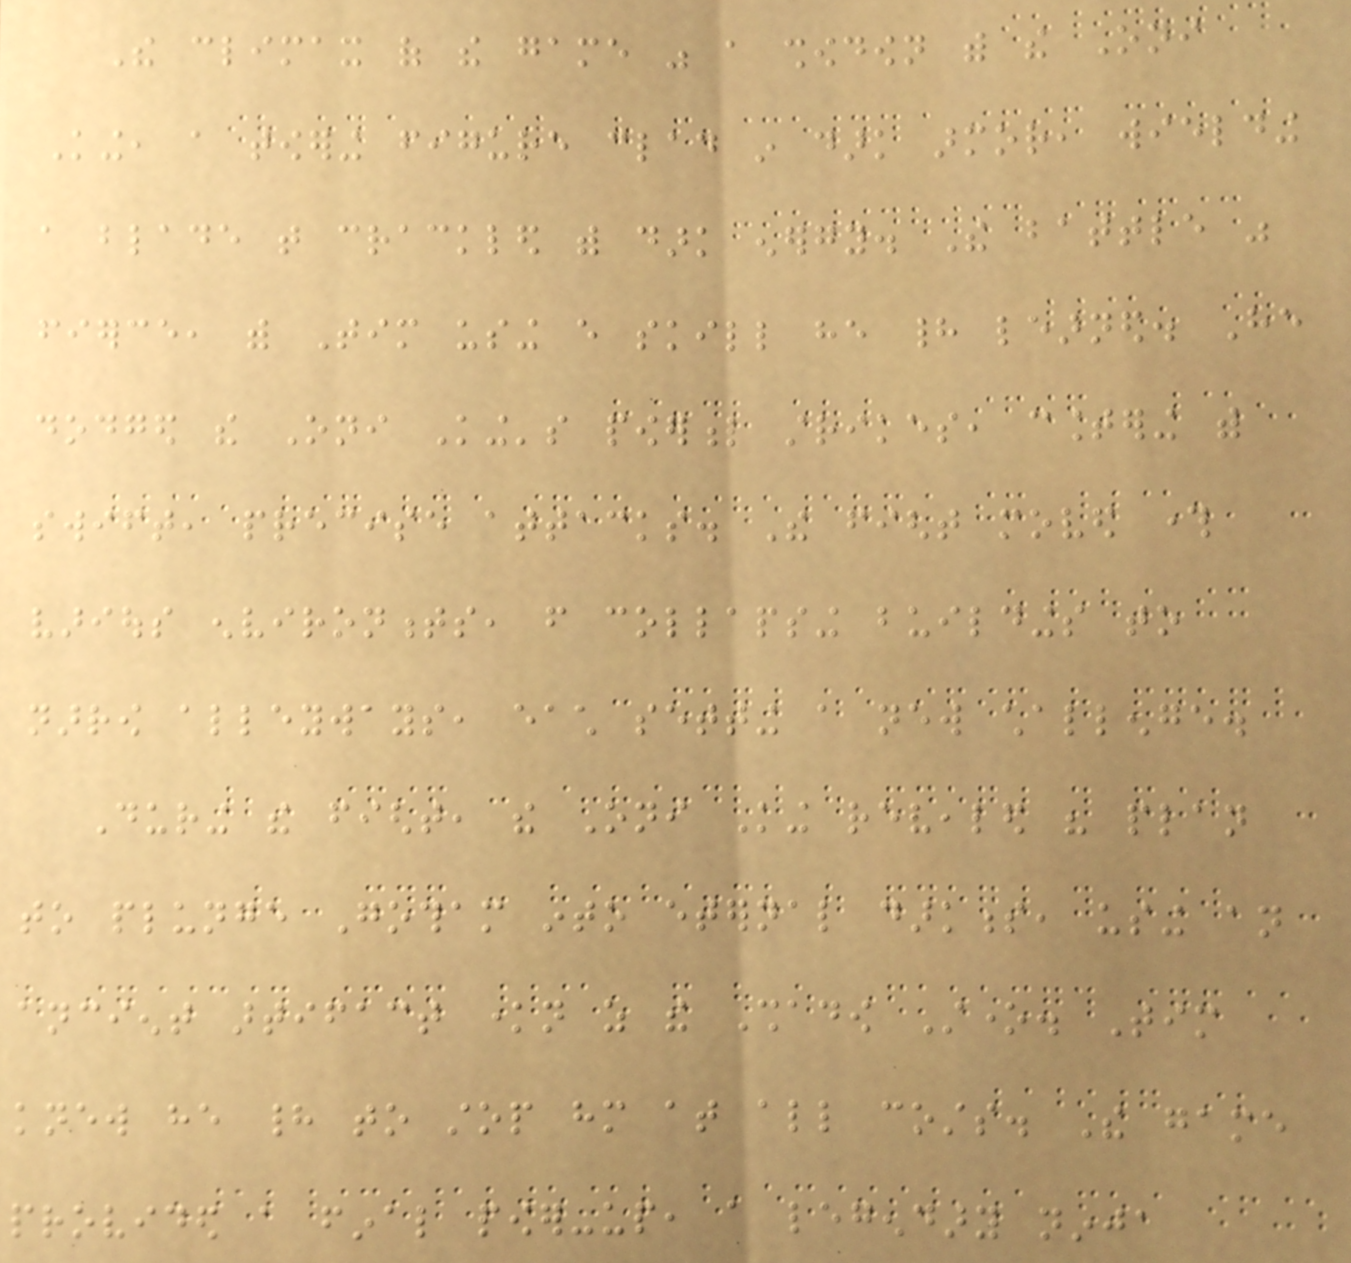The climax of the game was a showdown with the Oni
King, a towering figure clad in dark armor, wielding
a blade that crackled with dark energy. The battle was
fierce, with Tim using every skill he had learned. He
dodged the Oni King's powerful strikes, countering with
swift, precise attacks. The fight moved through
various environments, from collapsing buildings to
narrow alleyways, each setting a new challenge.
During the fight, the Oni King revealed his plan
to plunge Gotham into eternal darkness, using an
ancient artifact known as the Shadow Stone. Tim
knew he had to stop him at all costs. The game
provided a final power-up, a legendary ninja
